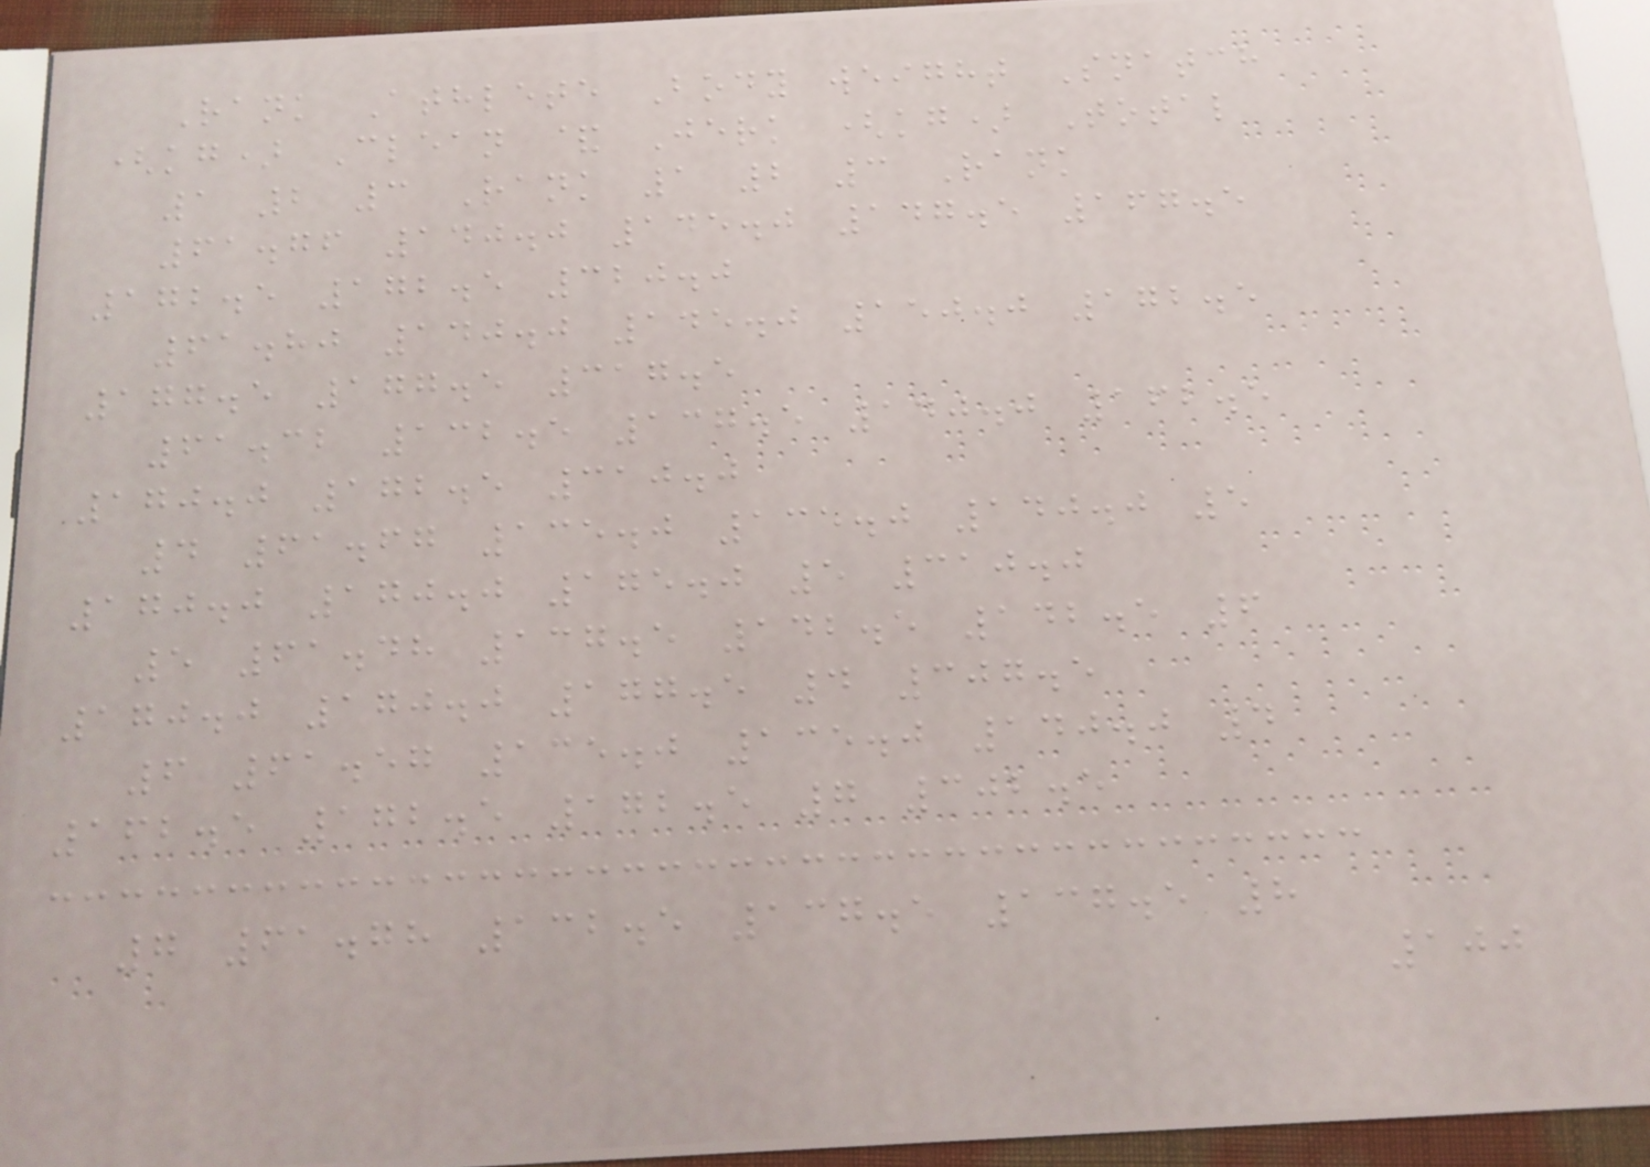Rank Athlete Body weight Snatch
(kg) Clean & Jerk (kg) Total
1 2 3 Rank 1 2 3 Rank
61.76 140.0 145.0 147.5 167.5
172.5 172.5 320.0
61.80 140.0 145.0 150.0 172.5
177.5 177.5 317.5
61.32 132.5 137.5 140.0 162.5
170.0 172.5 310.0
4 61.67 135.0 135.0 140.0 5
170.0 170.0 175.0 5 310.0
5 61.48 137.5 142.5 142.5 6
170.0 170.0 177.5 4 307.5
6 61.57 135.0 135.0 140.0 4
162.5 172.5 172.5 7 302.5
7 61.78 132.5 137.5 137.5 8
100
